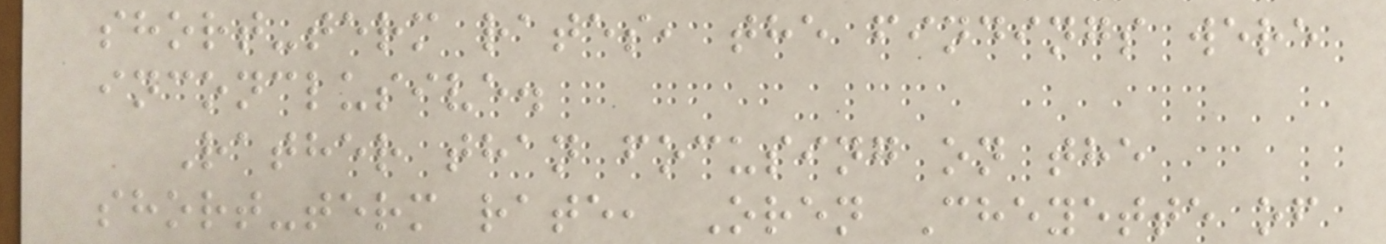short-term rates, the findings were
inconclusive.
Rather than focusing on the
short-term rate, Oren Cheyette of
